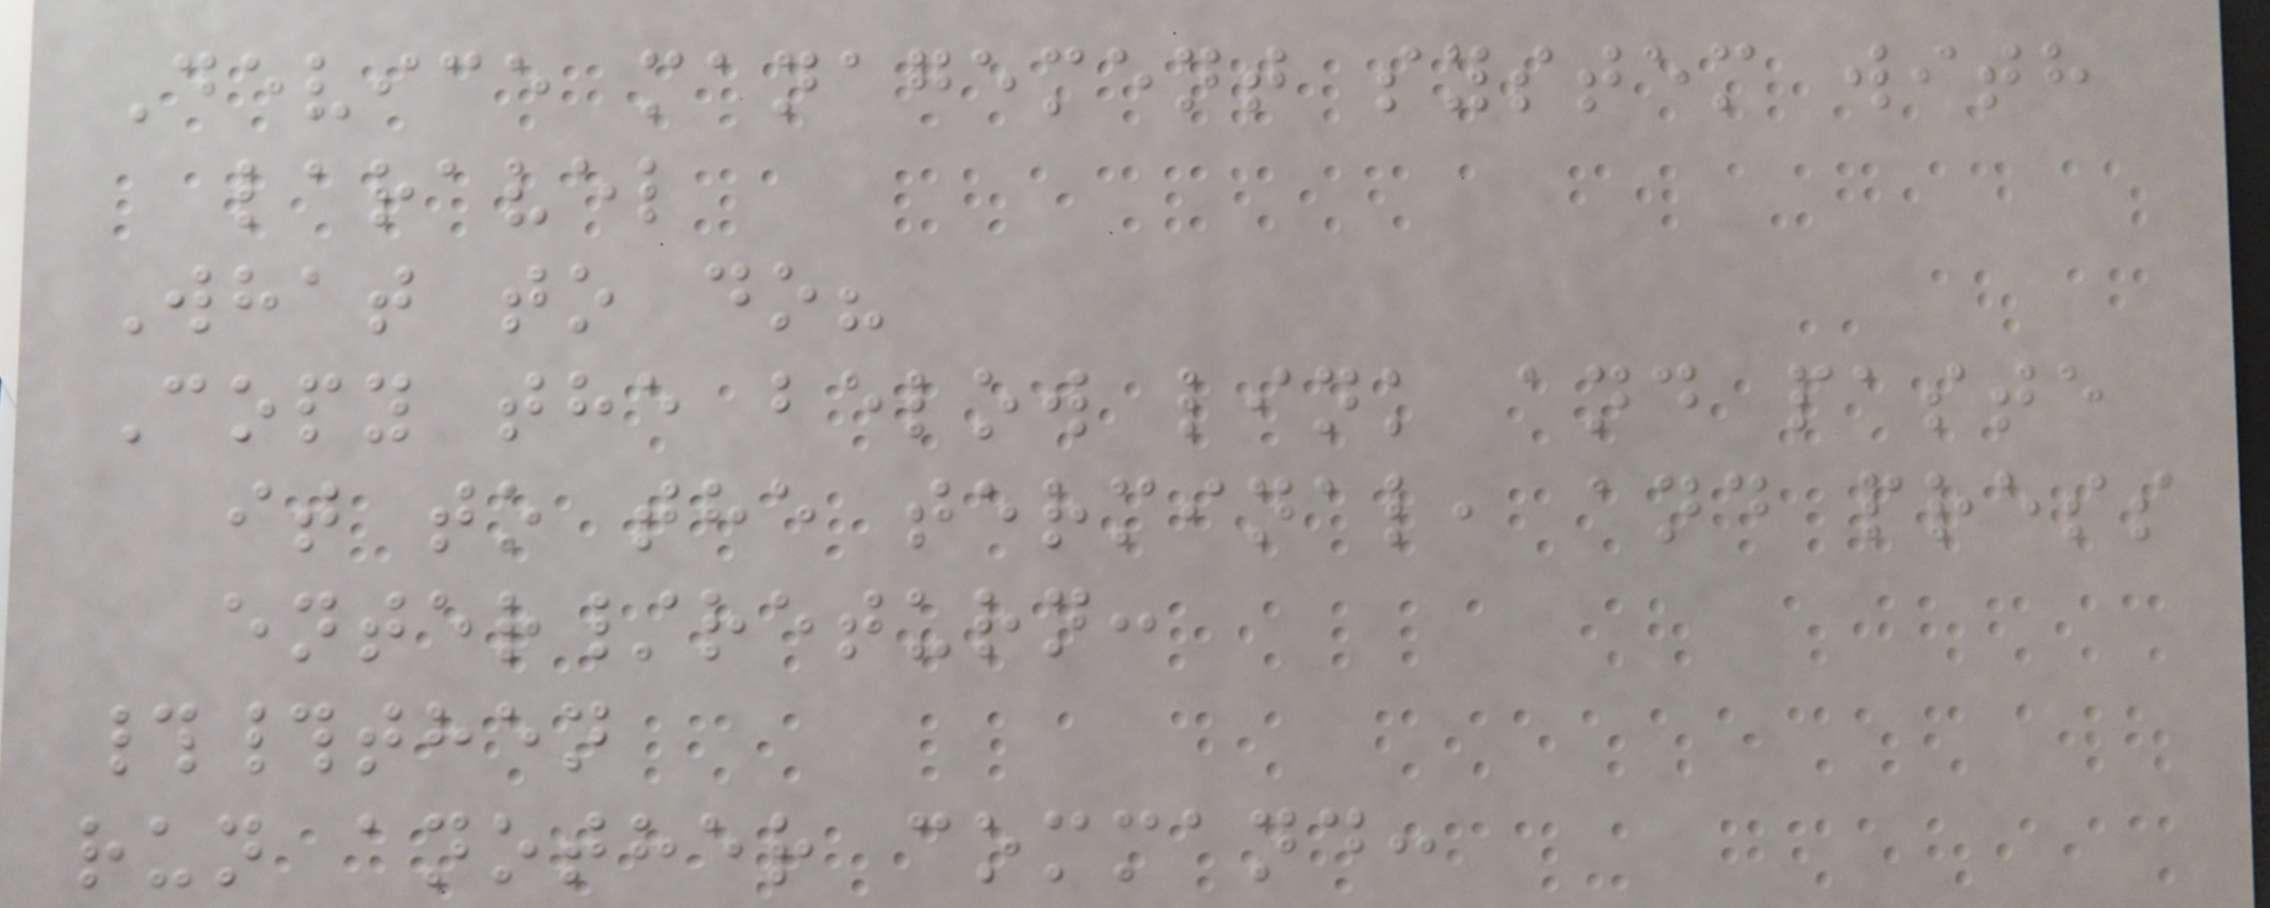Device management system with
laravel
What to do?
Copy the below link and paste
it to the terminal, and press
enter/return:
##then
run another command:
